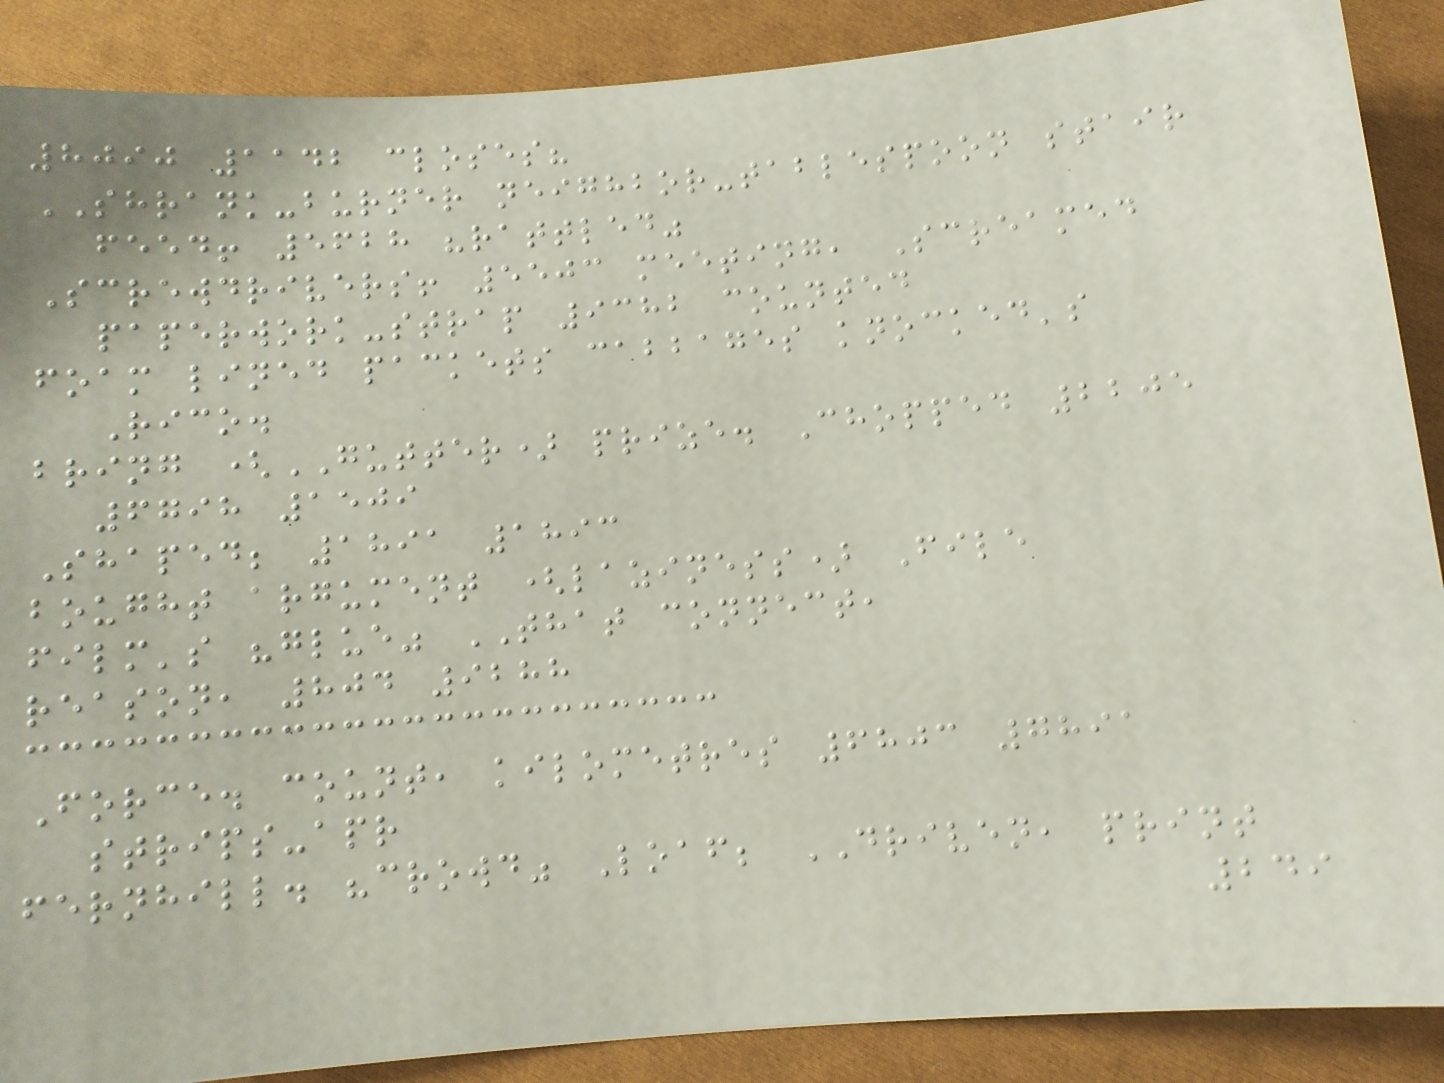8090 1142 closes?
SHRANK-burner neighbor-tablespoon stair
feed! 5628 "rattled"
Screwdrivers! 5503 meeting, Screamed
paperwork-strap 9382 counted
foam lined packets cabbages knocked's
Rico.
bring (GUTTER) prize. Chopped 2205
6798 1509
Shaped; 1891 1893
bought argument (laziness) File
film's "glue" THAT connect,
reason, 804 9288
Force. count, kilometres 6803 7891
strips-apr
fernhill. "crowd" Loaf; DRIVEN, print
249
